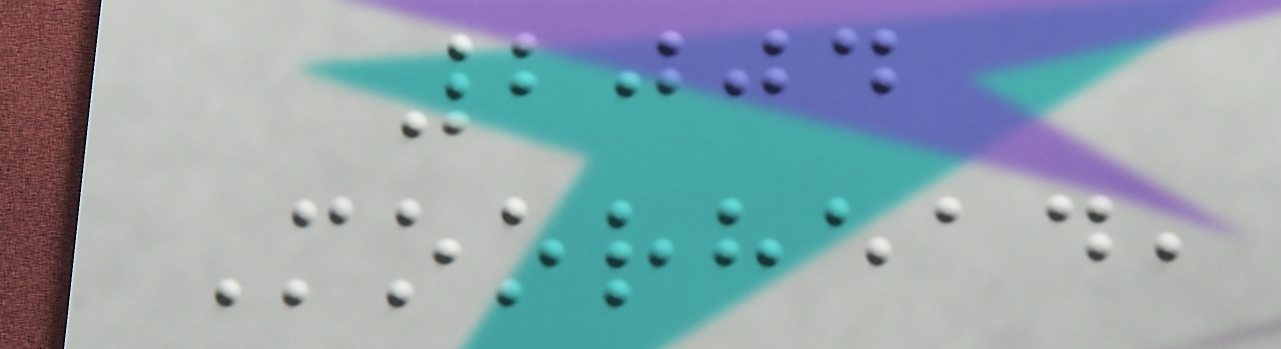2004
Moorhead,
